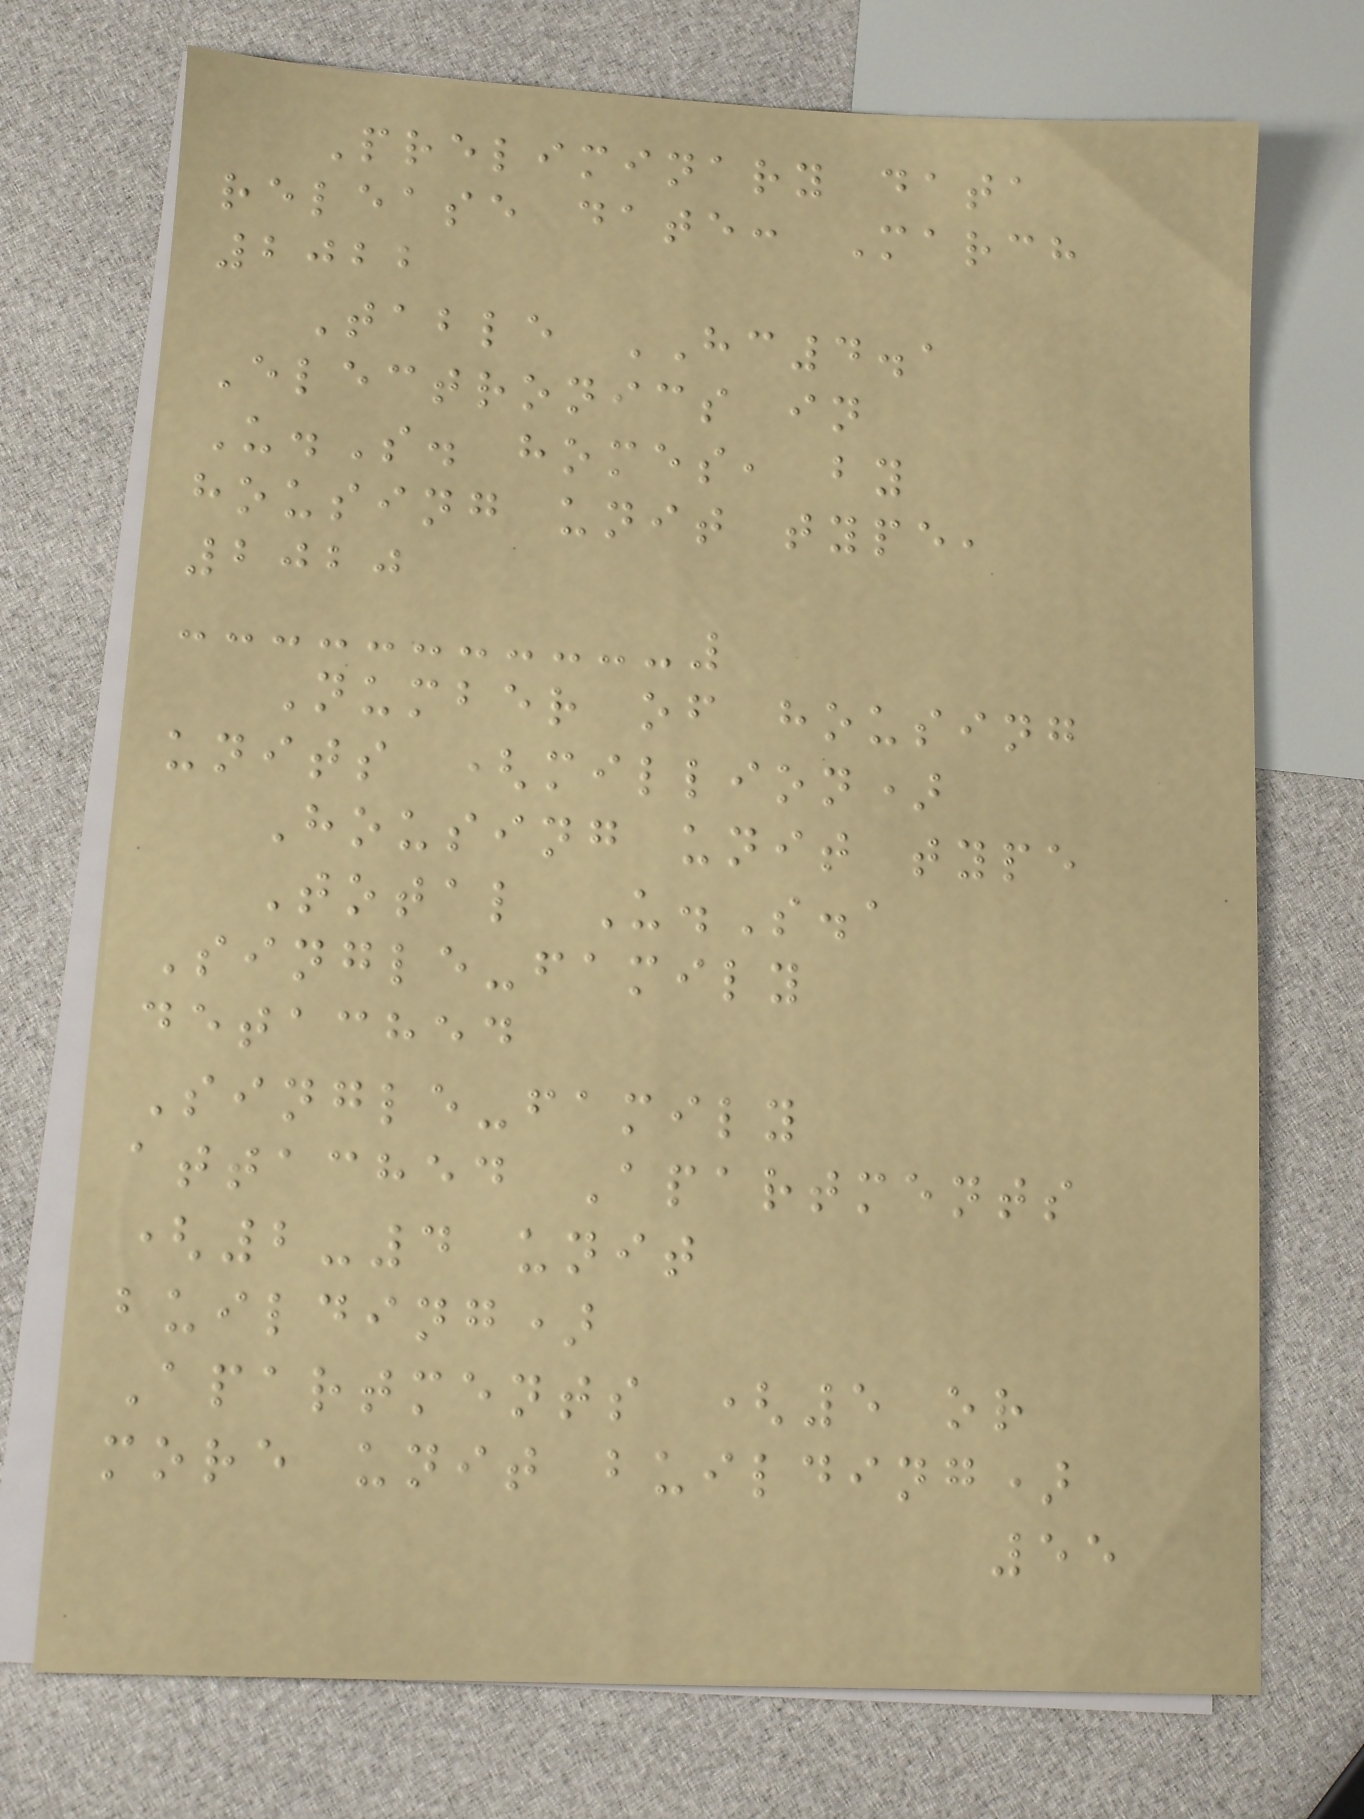Preliminary data
release date: March
2022
Table HC4.1
Electronics in
U.S. homes, by
housing unit type,
2020
Number of housing
units (million)
Housing unit type
Total U.S.a
Single-family
detached
Single-family
attached Apartments
(2-4 unit
building)
Apartments (5 or
more unit building)
55
